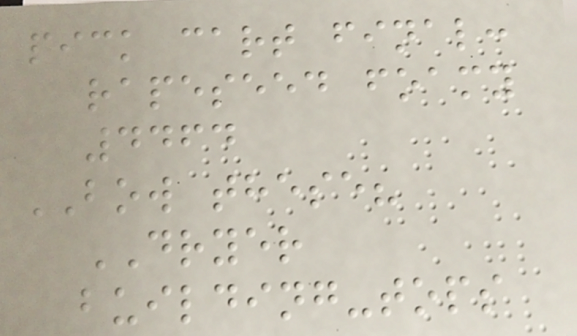pick cart final:
rapeseed foamy
4464
BOW these?
DRYER
building-tops
